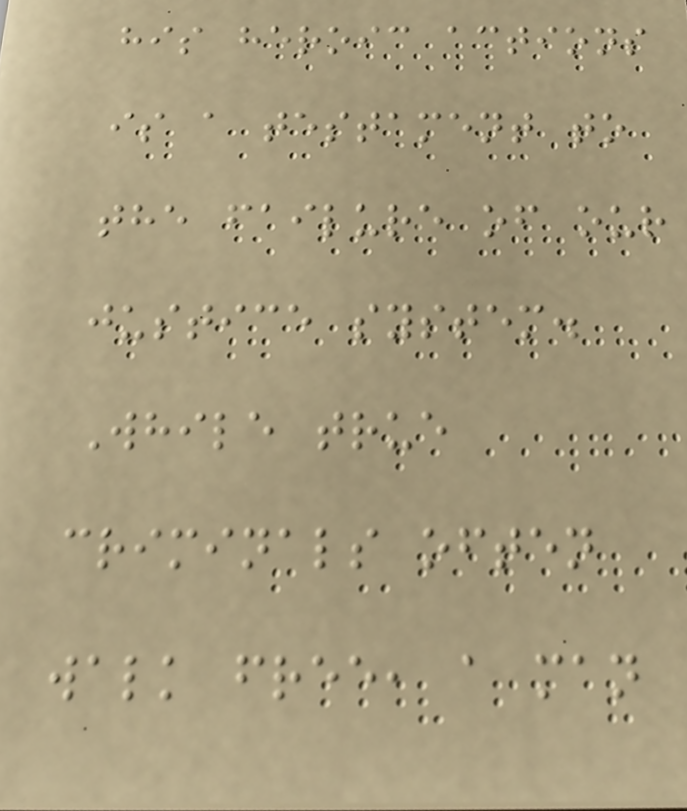his heroic actions
is a testament to
the failure of our
justice system.
While true
criminals often
walk free, a man
